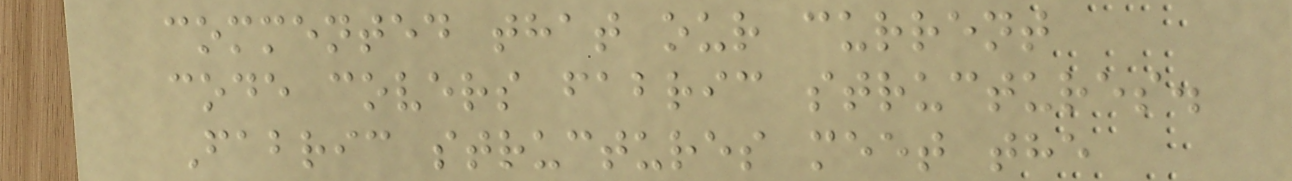commented that our current
code covers fabric structures.
Fabric structures meet the
